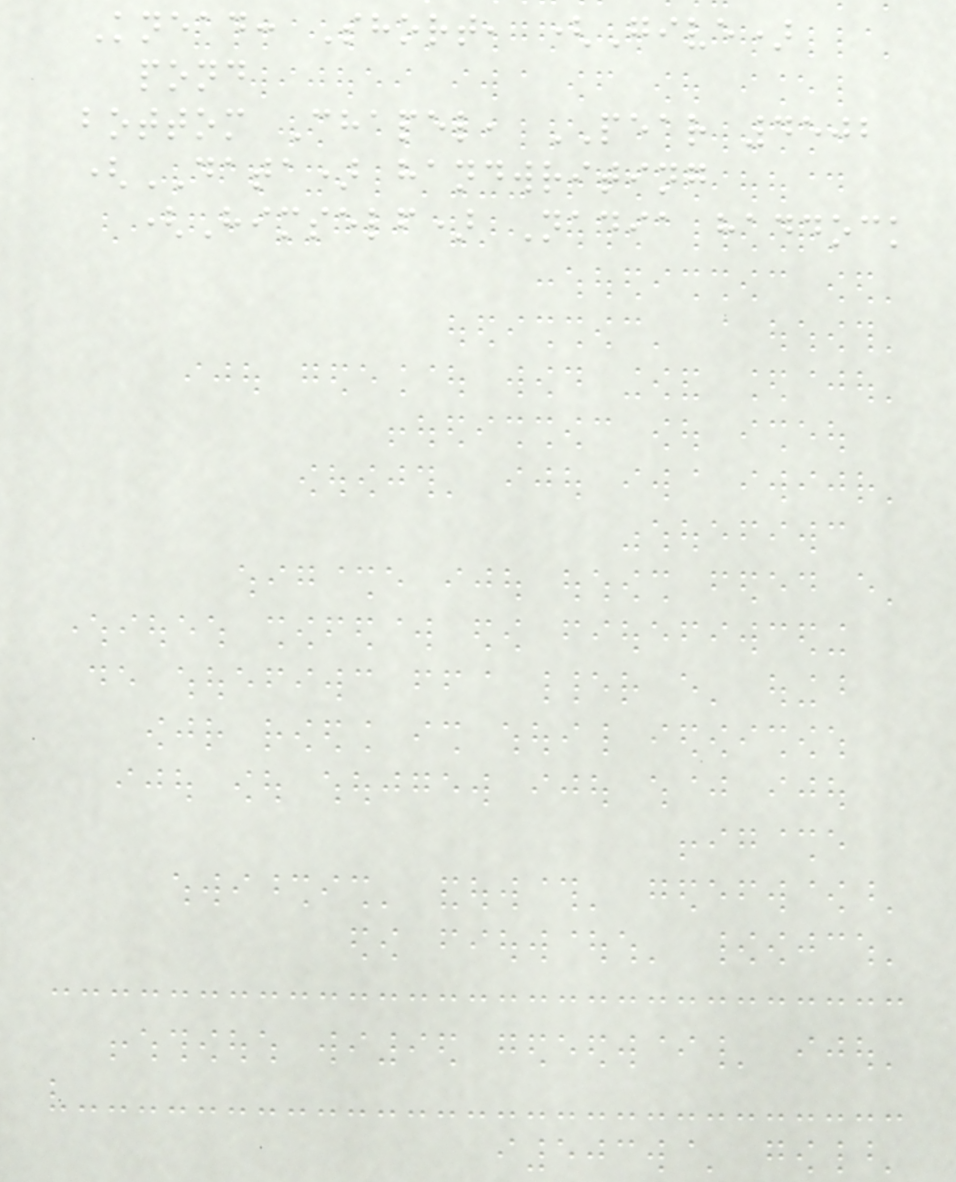Knead: Short, (Give)
pond
bottom Chapel, PEAR 4502
(DATA) handwriting
(Himself) Nadia haddock
